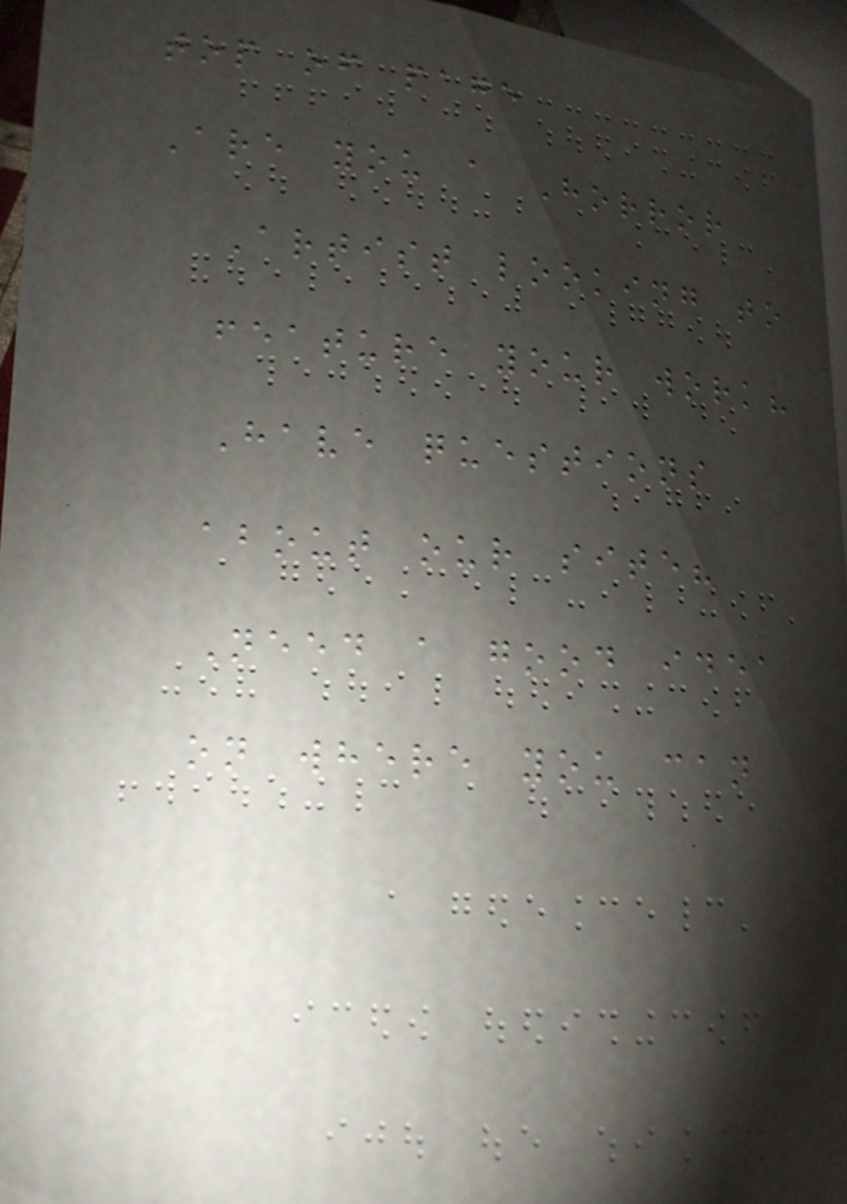top of page
Are you a Horror
Artist looking to
feature your work?
Have questions
about our site?
Need a good idea
on where you can
